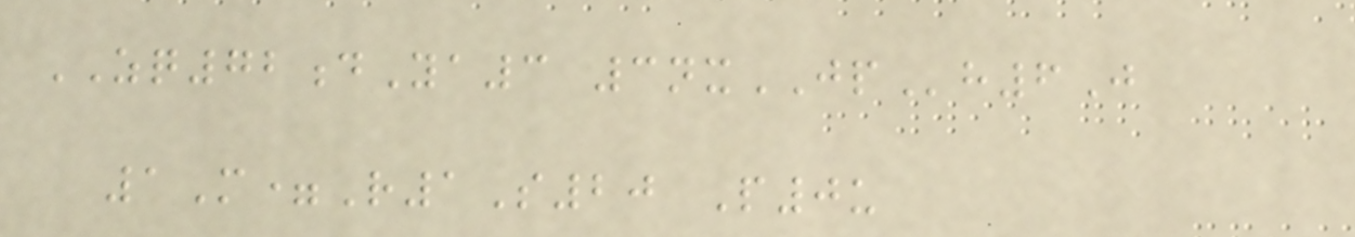ZQ72dYa3 3nxJPh6J
1M=R1S20 P0u
